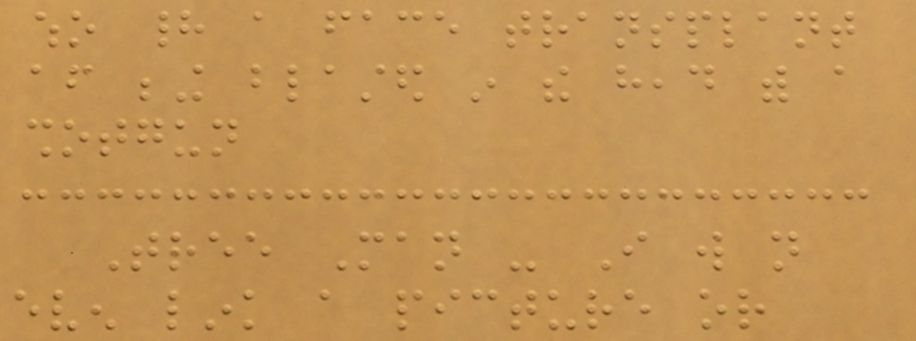who had a face transplant
after being blasted in the head with a
shotgun
Tree Man - I will not
even link a picture or
